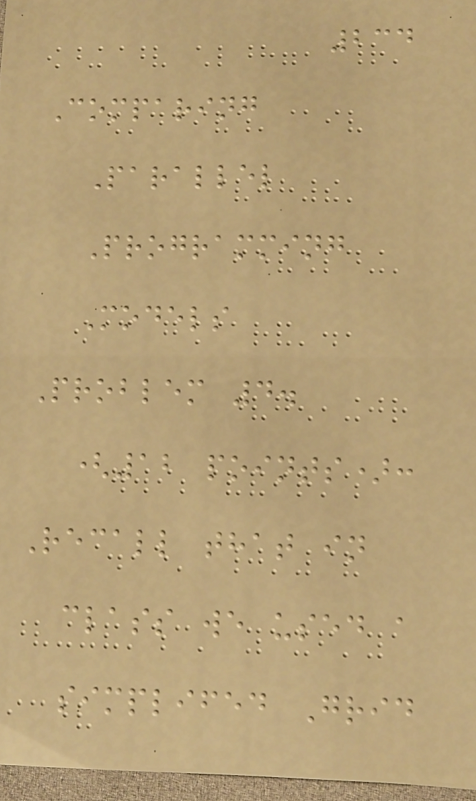234
Comparing
Parallel
Programming
Models
Problem 4.
(12 points):
Recall that in
class we used a
simplifed Grid
